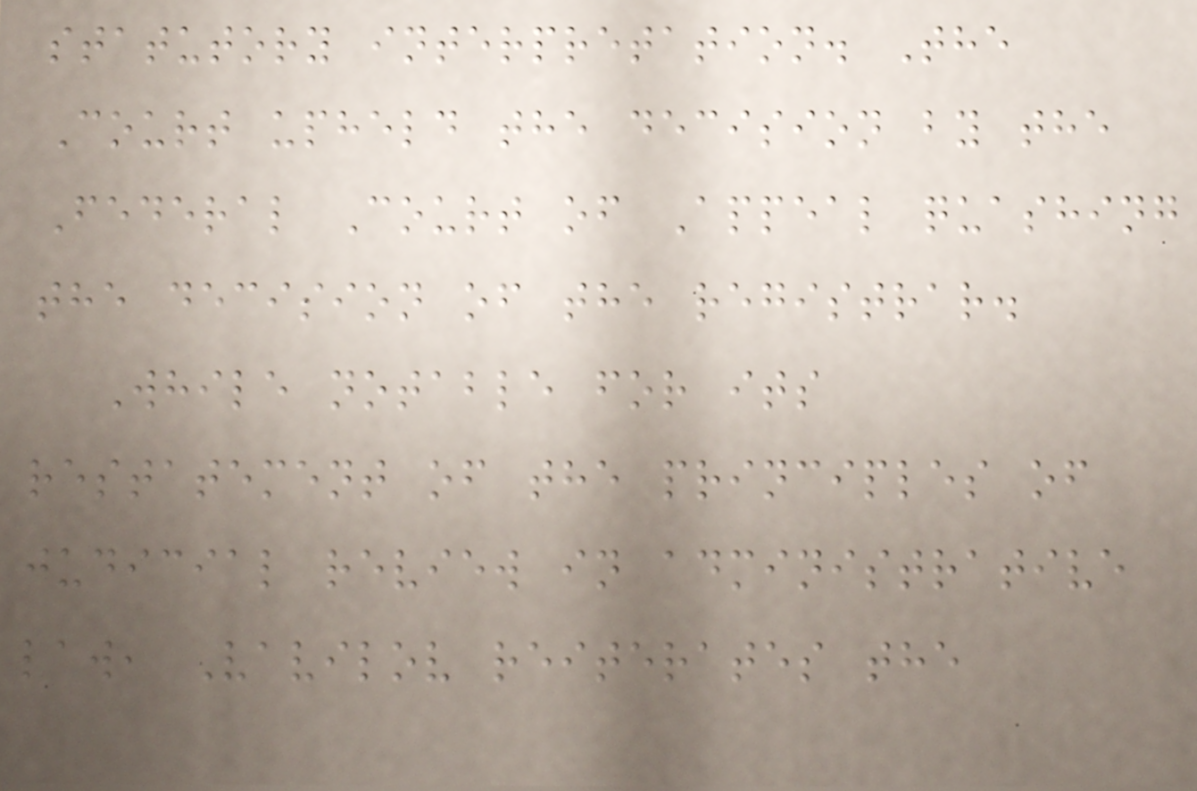statutory interpretation. The
Court upheld the decision by the
Federal Court of Appeal quashing
the decision of the registrar.
While notable for its
restatement of the principles of
judicial review in administrative
law, Vavilov reiterates the
